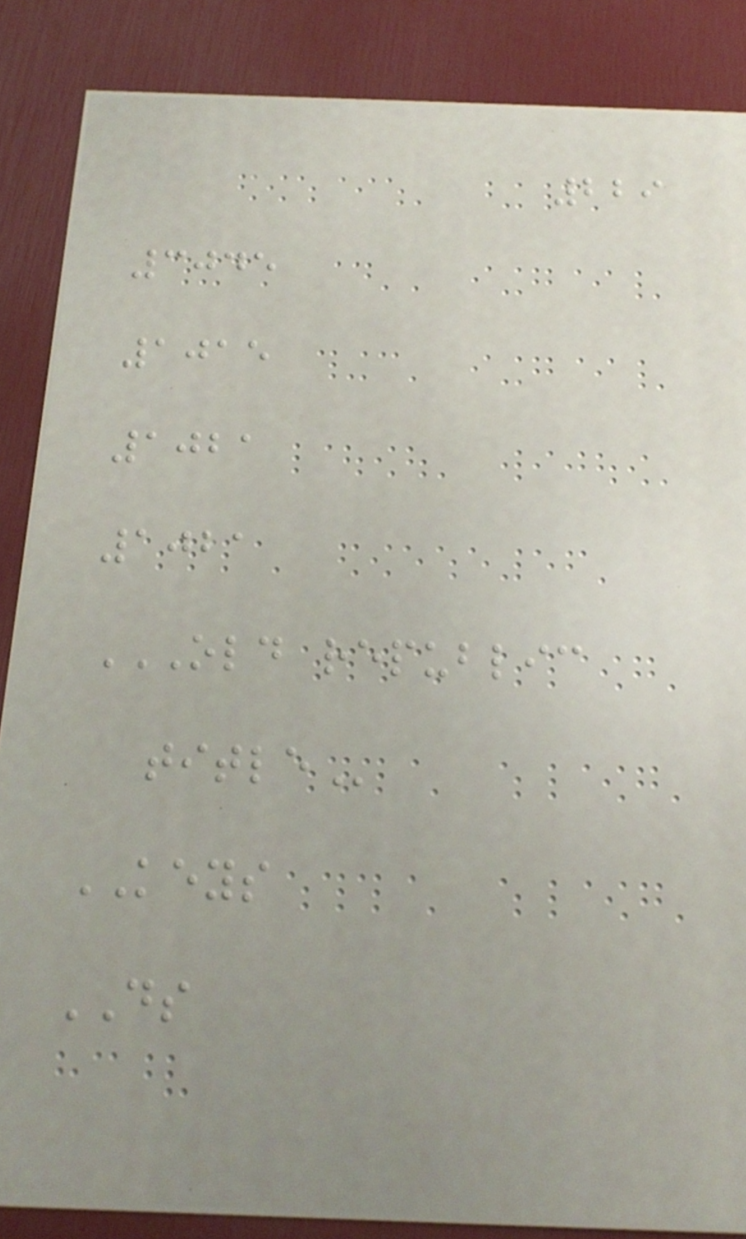229
3045
1015
1021
1021
OLD REPUBLIC
TITLE
KEYS
DS
